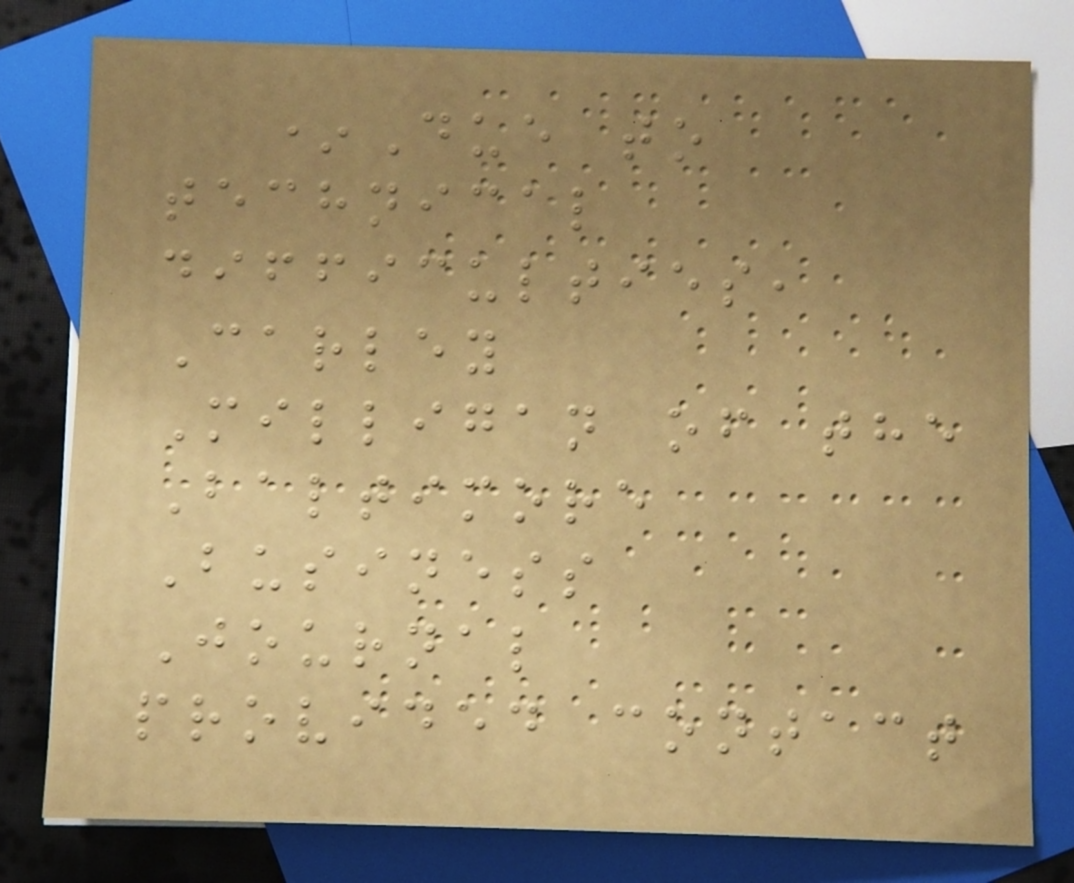*Due to
technical
difficulties,
Carley
Milligan of the
Baltimore
Business
Journal
provided contact
